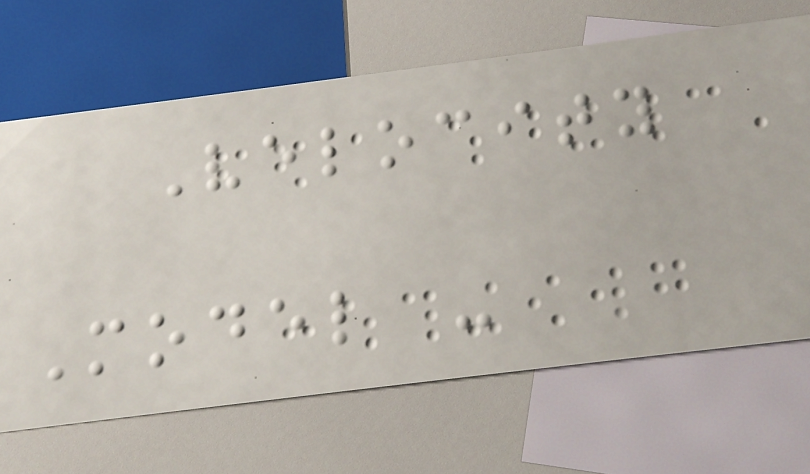Velocity
Model -
